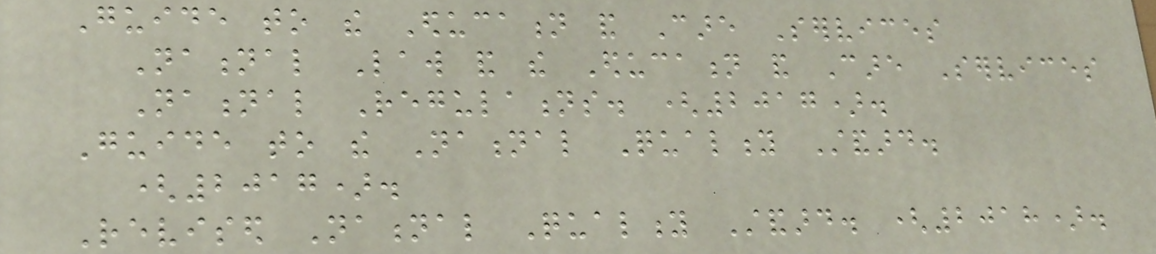Guide to the Education and Care Services
National Law and the Education and Care Services
National Regulations. (2017).
Guide to the National Quality Standard.
(2017).
Revised National Quality Standard. (2018).
